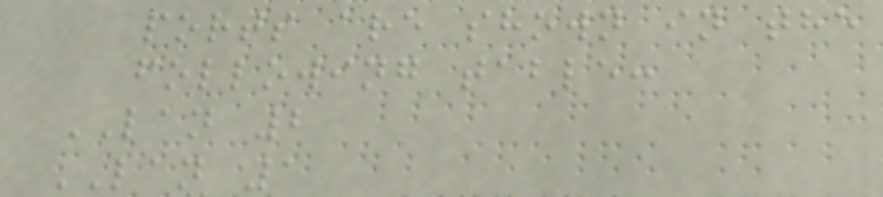ports are shown in the
following table:
LAN 2
LAN 1
